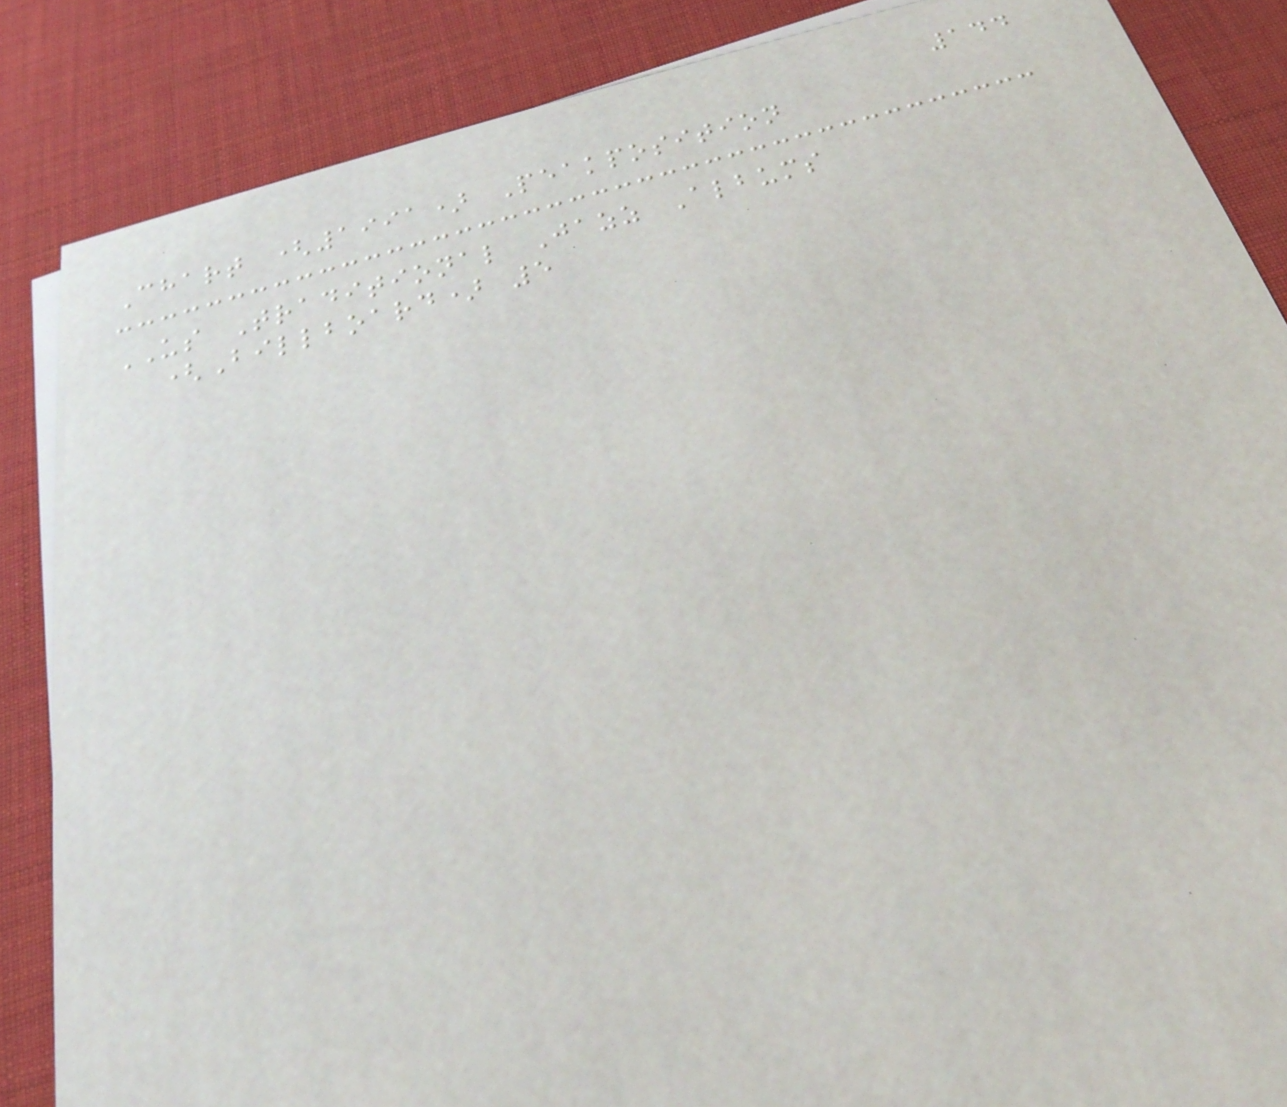144
Chart (1991) Peakposition
US Traditional Jazz Albums
(Billboard) 5
